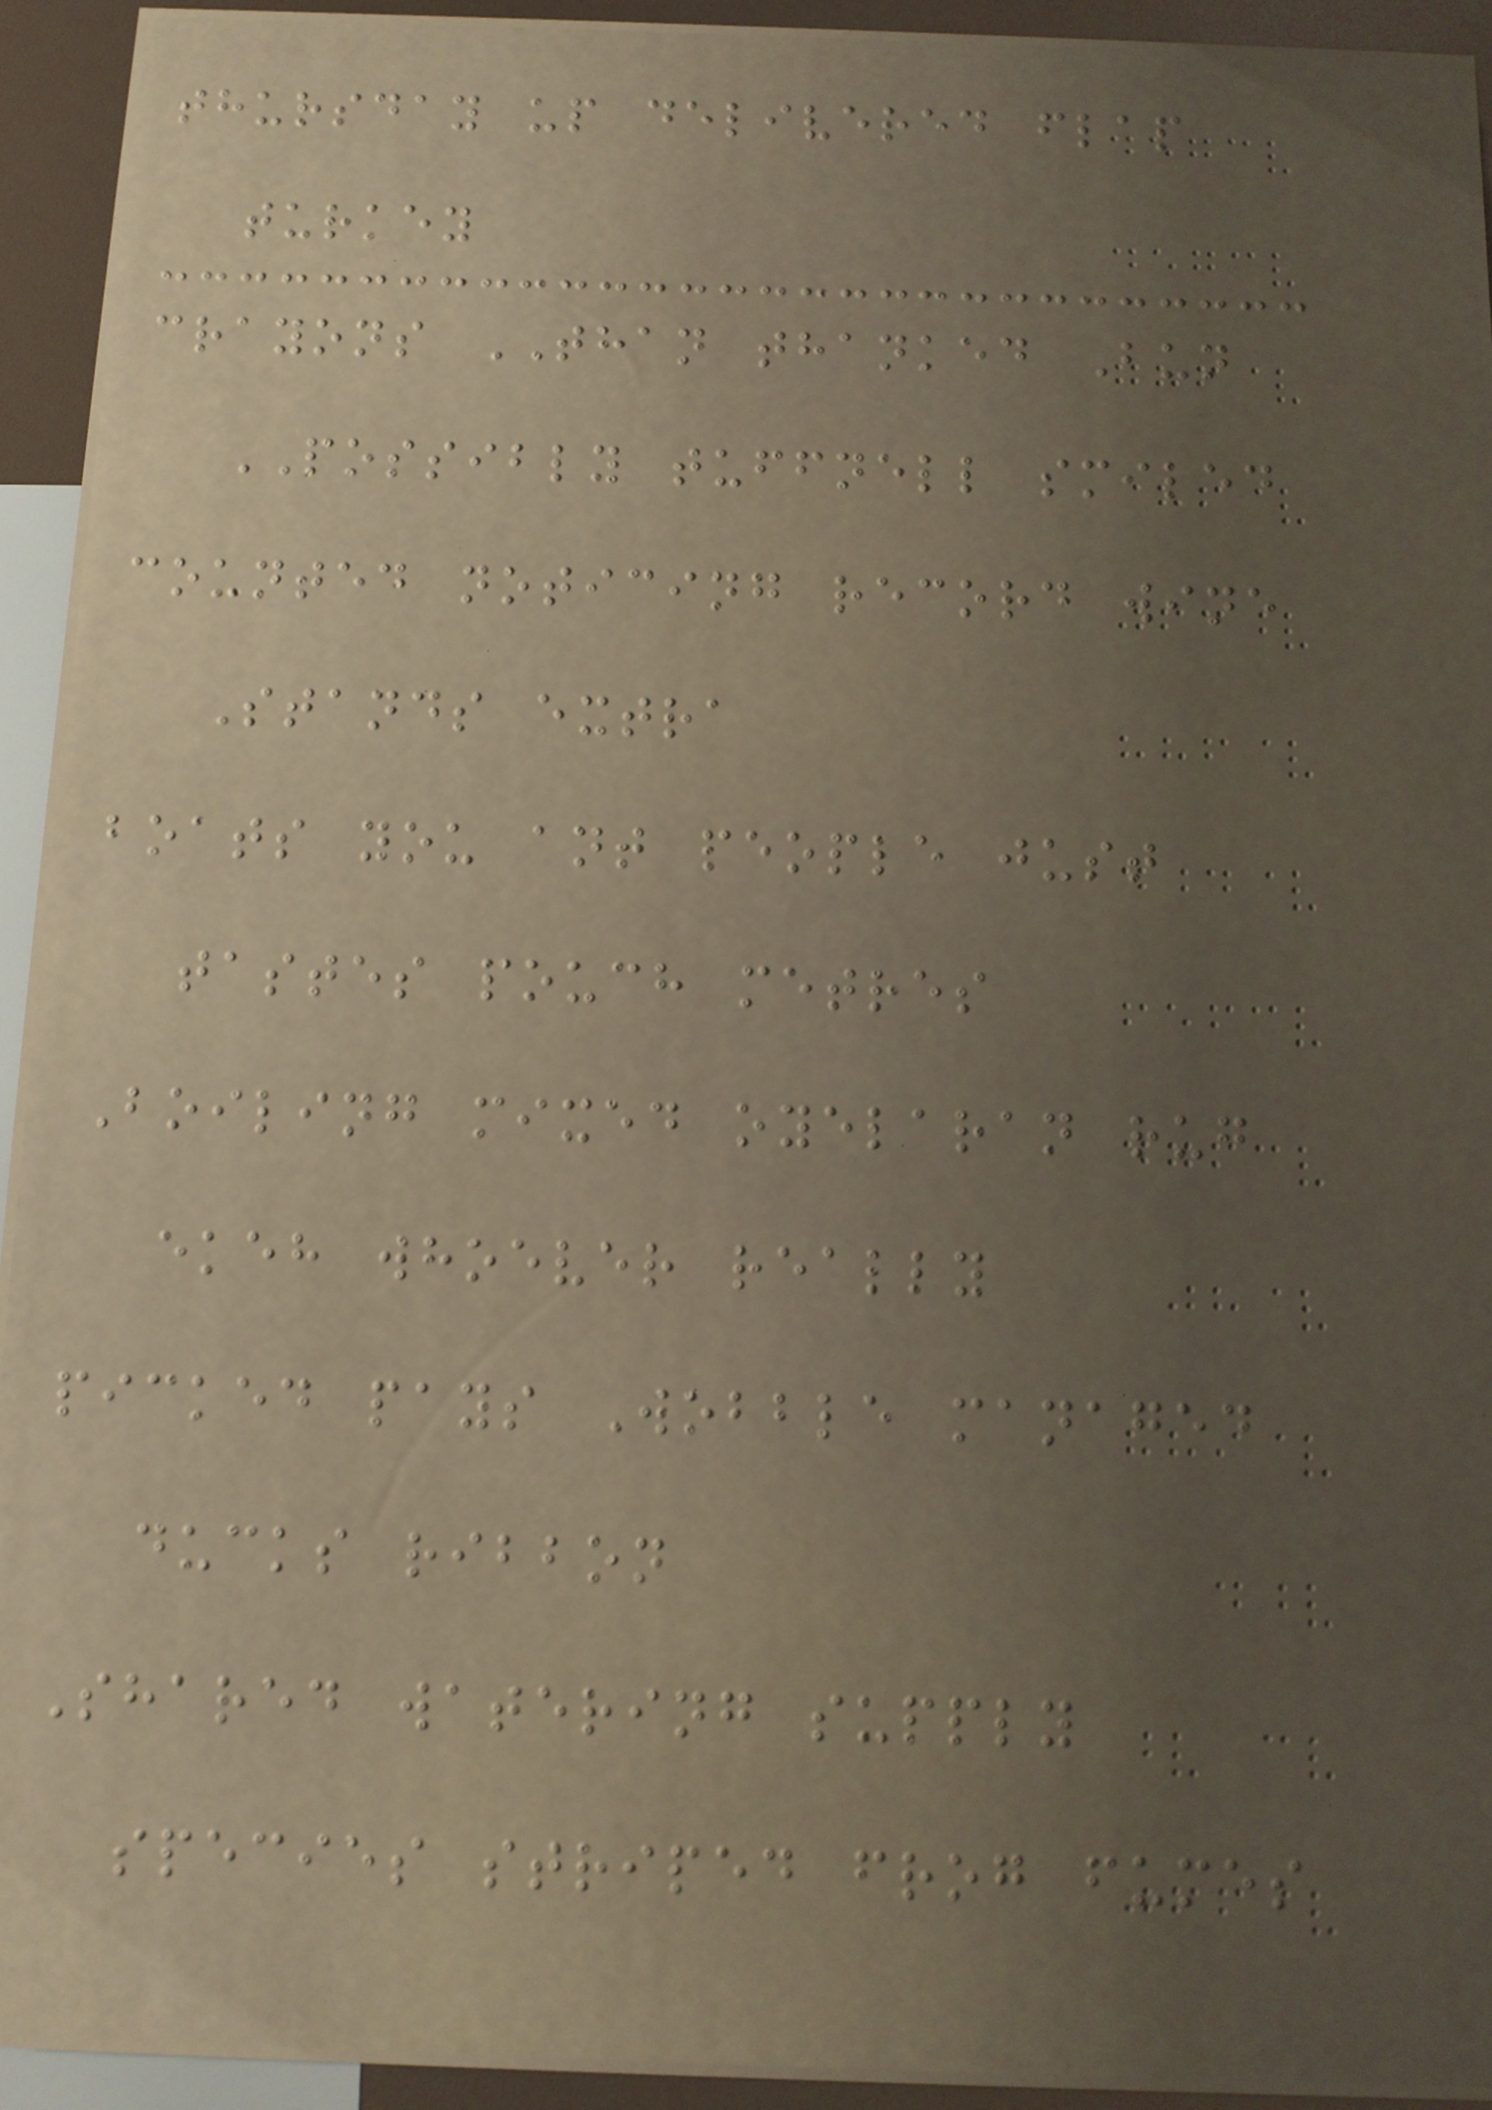thursday up delivered flap
turkey
crayons THAN thanked Bun
POSSIBLY tuffnell smiled
counted noticing record wine
Stands extra
boats you ant people just
tastes pouch metres
Boiling mixed oyelaran rug
ekeh whoever really
picked pays Wobble managed
ducks ribbon
Shared watering supply
species striped frog fumes
